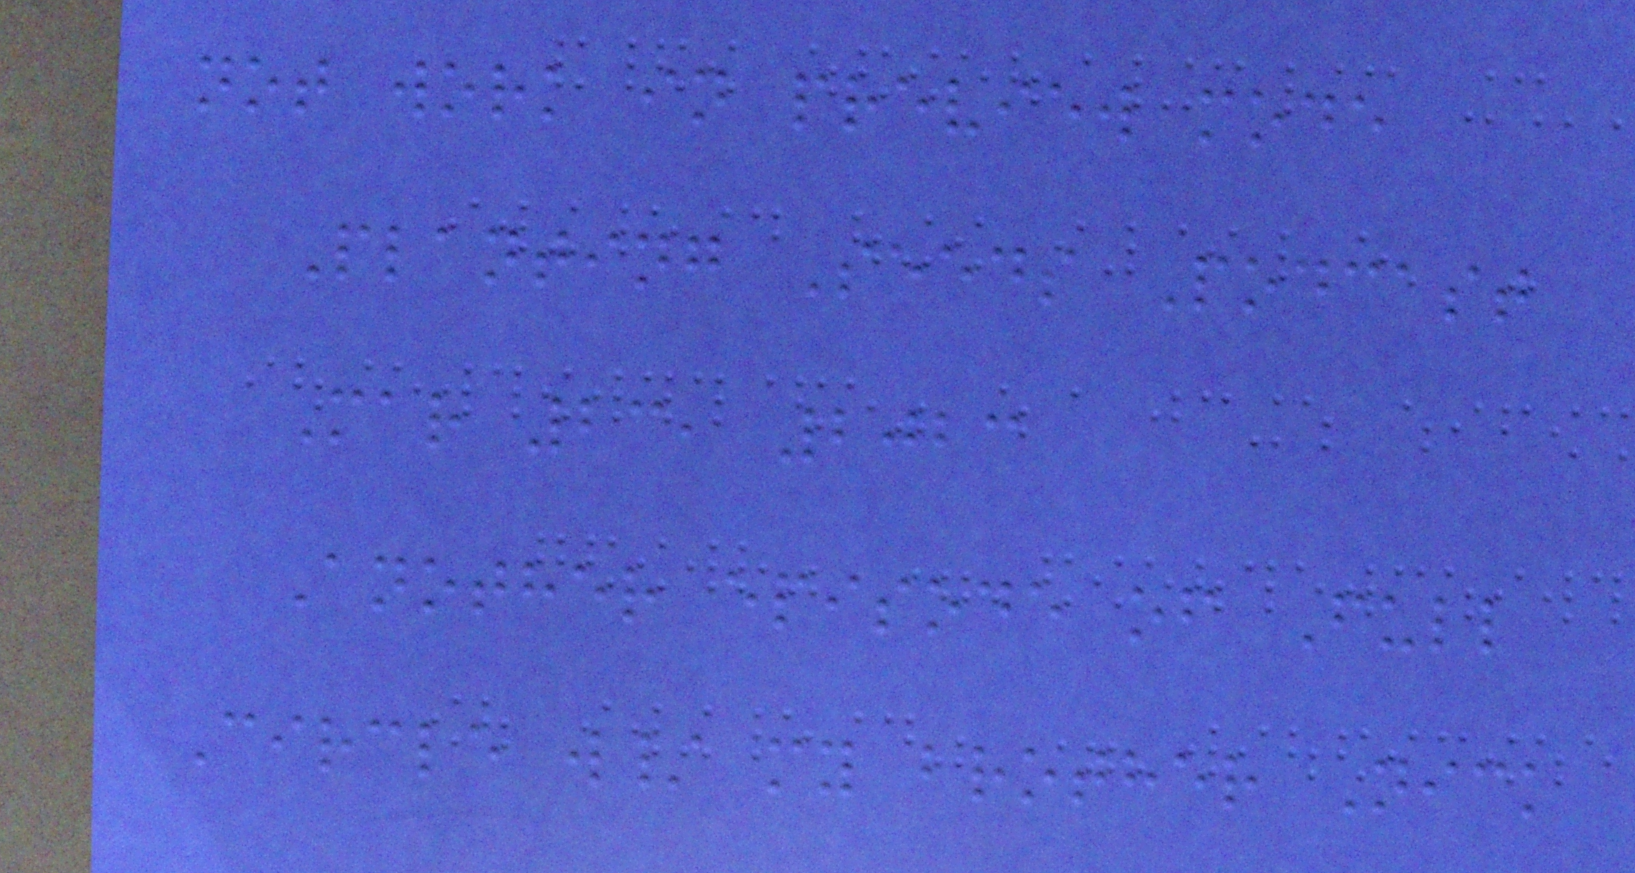not work in preview mode
Planting Seeds Podcast
Mar 23, 2023
Another episode of Full
Circle w/ my brother Nick
